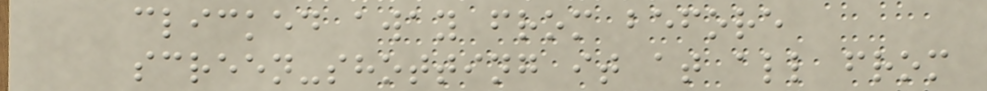clicked away from before
screen-shotting it at all from
